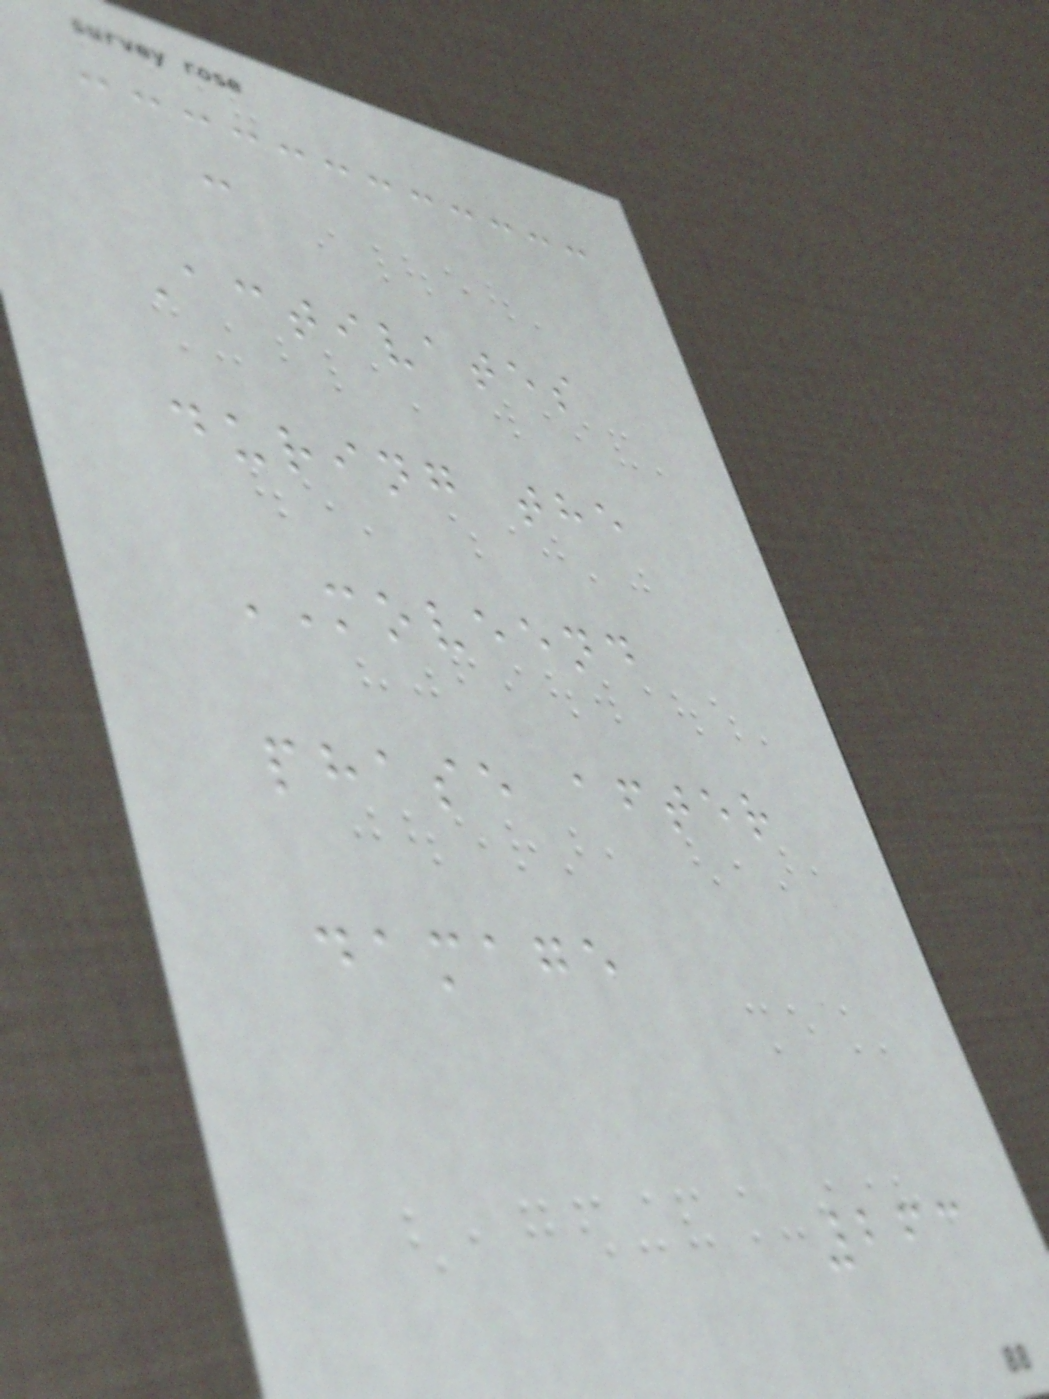-
Activates
during the
MOVEEND
phase after
damage
263
